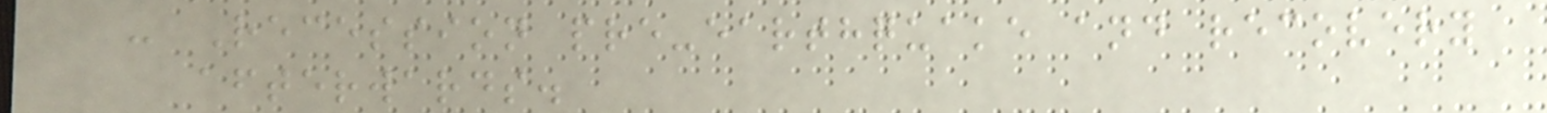- Recession pre-earthquake and recovery
afterwards.
